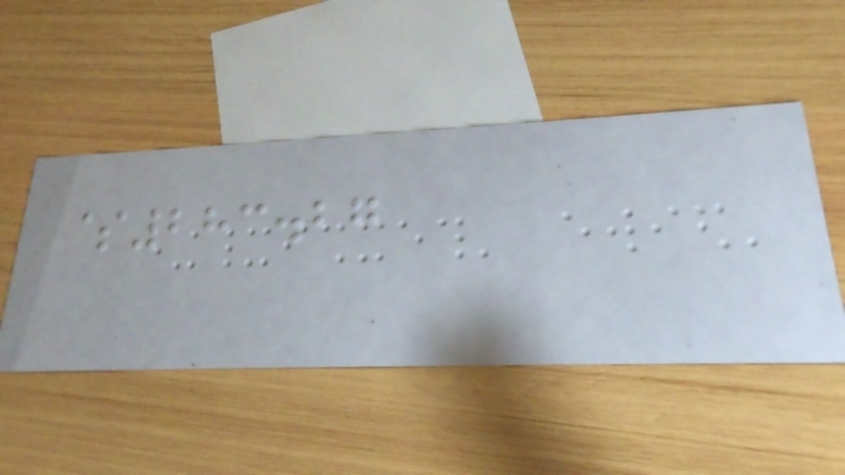$283.27
